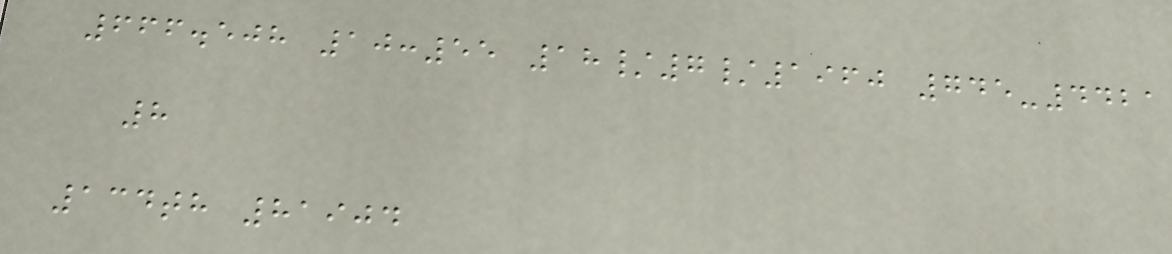666.508 10:55 18/7/1960 745-4421
8
134th 81904
